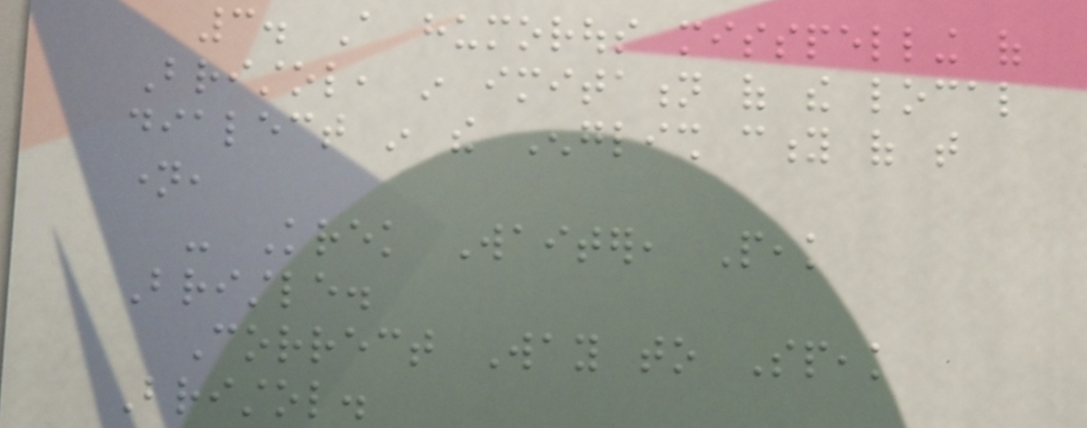3. A humorous misspelling of
Bristol, in imitation of the local
dialect in the English city of that
name,
- Krek Waiter, Peak
Bristle.
Correct Way to Speak
Bristol.
